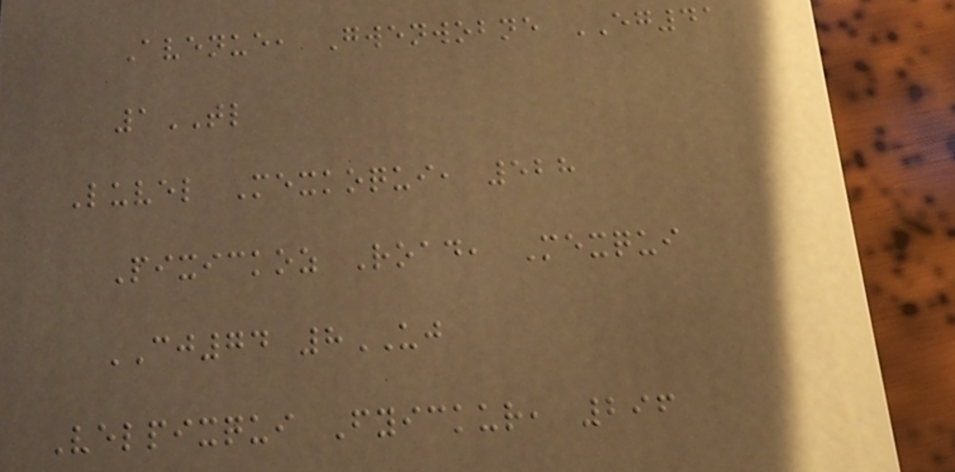Avenue, Gwenwobne EG41
1TL
Luvel Mexkoqui, 528
Pixickoz Road, Mexqui
CJ74 8UJ
Velpixqui Fyickur, 296
